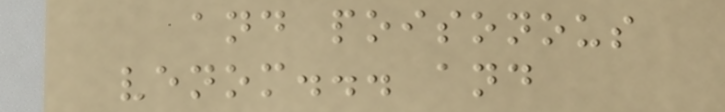and poisonous
venom... and
